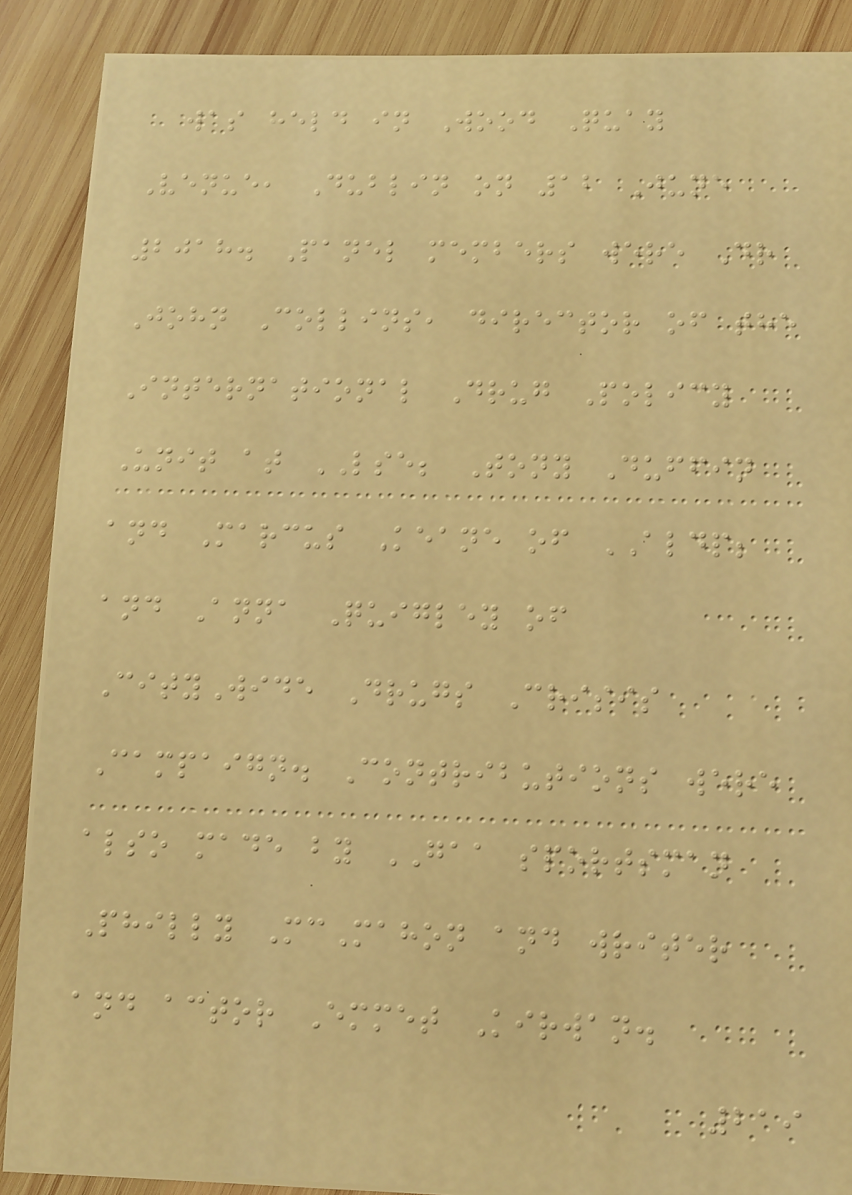was held in Wood Quay
Venue, Dublin on 12 June
2018. Panel members were Dr
John Collins, director of the
International Drug Policy
Unit at LSE; Tony Duffin
and Marcus Keane of ALDP;
and Anna Quigley of
CityWide Drugs Crisis
Campaign. Contributions were
also made by GAA sportsman
Philly McMahon and writer
and actor Emmet Kirwan.
219
